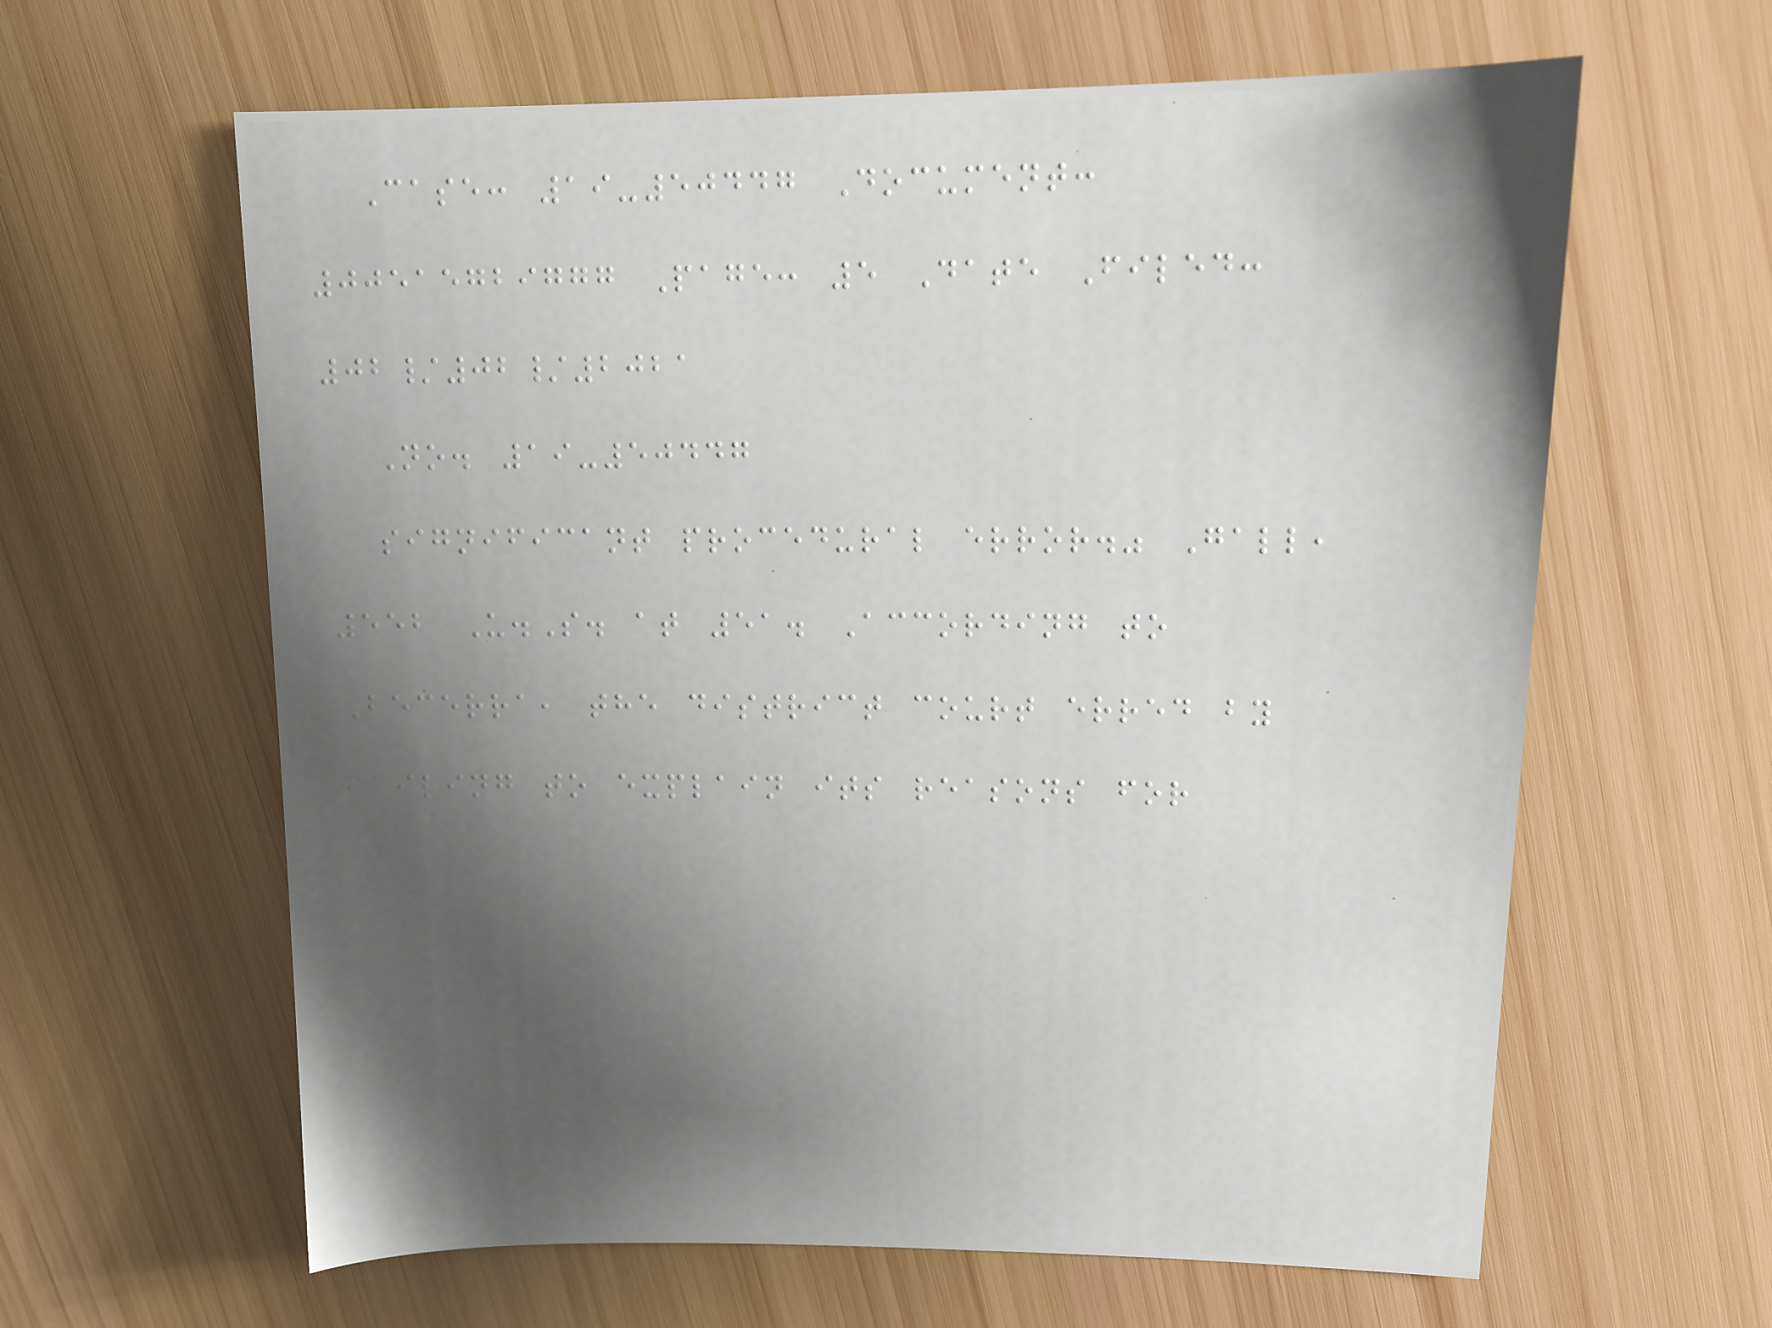Case: 19-50447 Document:
00515729777 Page: 5 Date Filed:
02/02/2021
No. 19-50447
significant procedural error." Gall,
552 U.S. at 51. According to
Becerra, the district court erred by
failing to explain its reasons for
